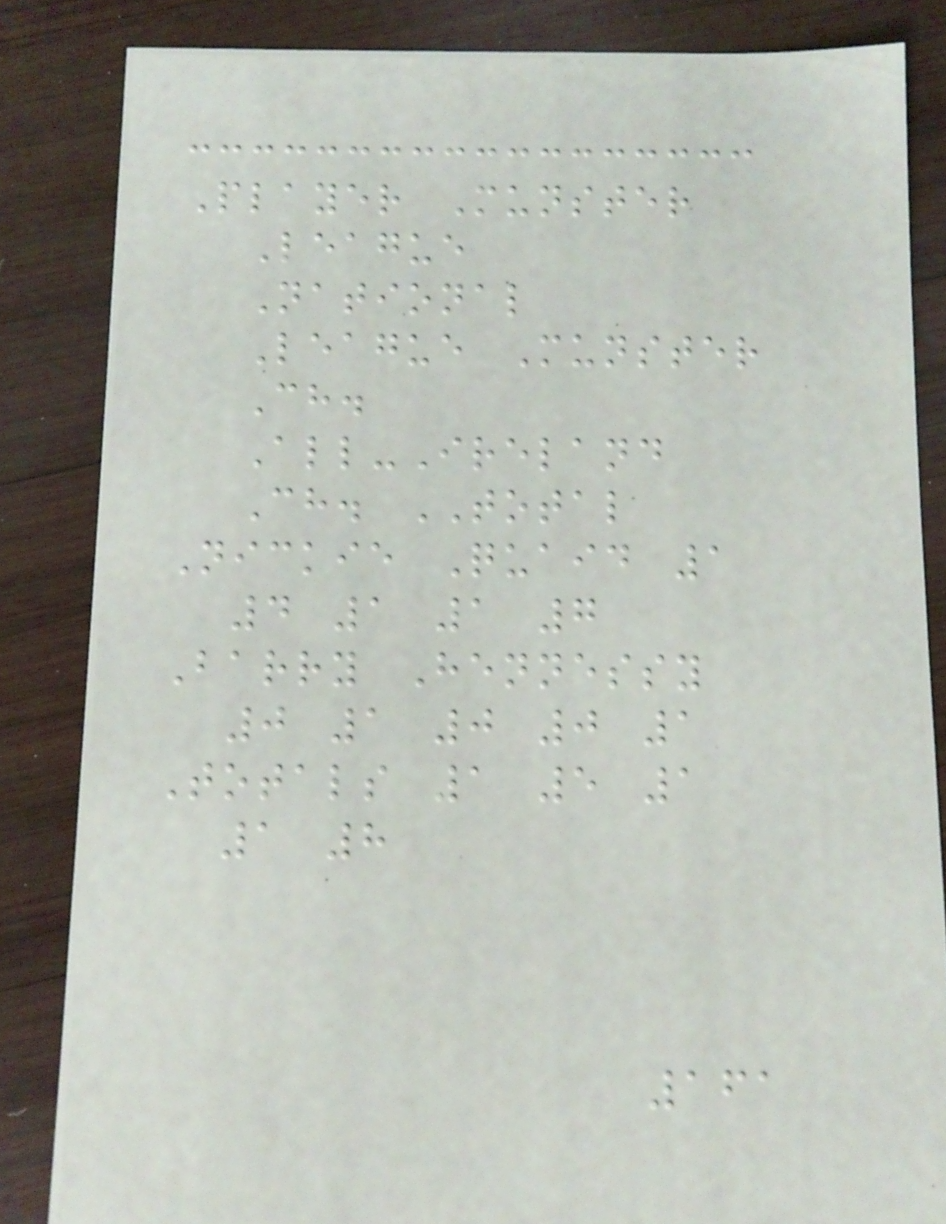Player Munster
League
National
League Munster
Ch.
All-Ireland
Ch. TOTAL
Nickie Quaid 1
4 1 1 7
Barry Hennessy
0 1 0 0 1
Totals 1 5 1
1 8
161
